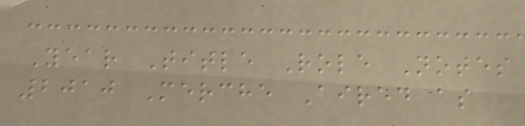Year Title Role Notes
2010 Merche Aired as
